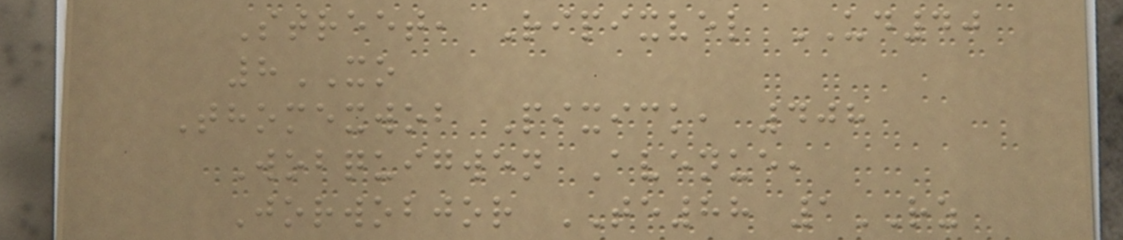Street, Ripixvel UD40
8XO
Thomexwob Pixick, 408
Wobquigwen Avenue,
Jorwobjor TE88 1RZ
